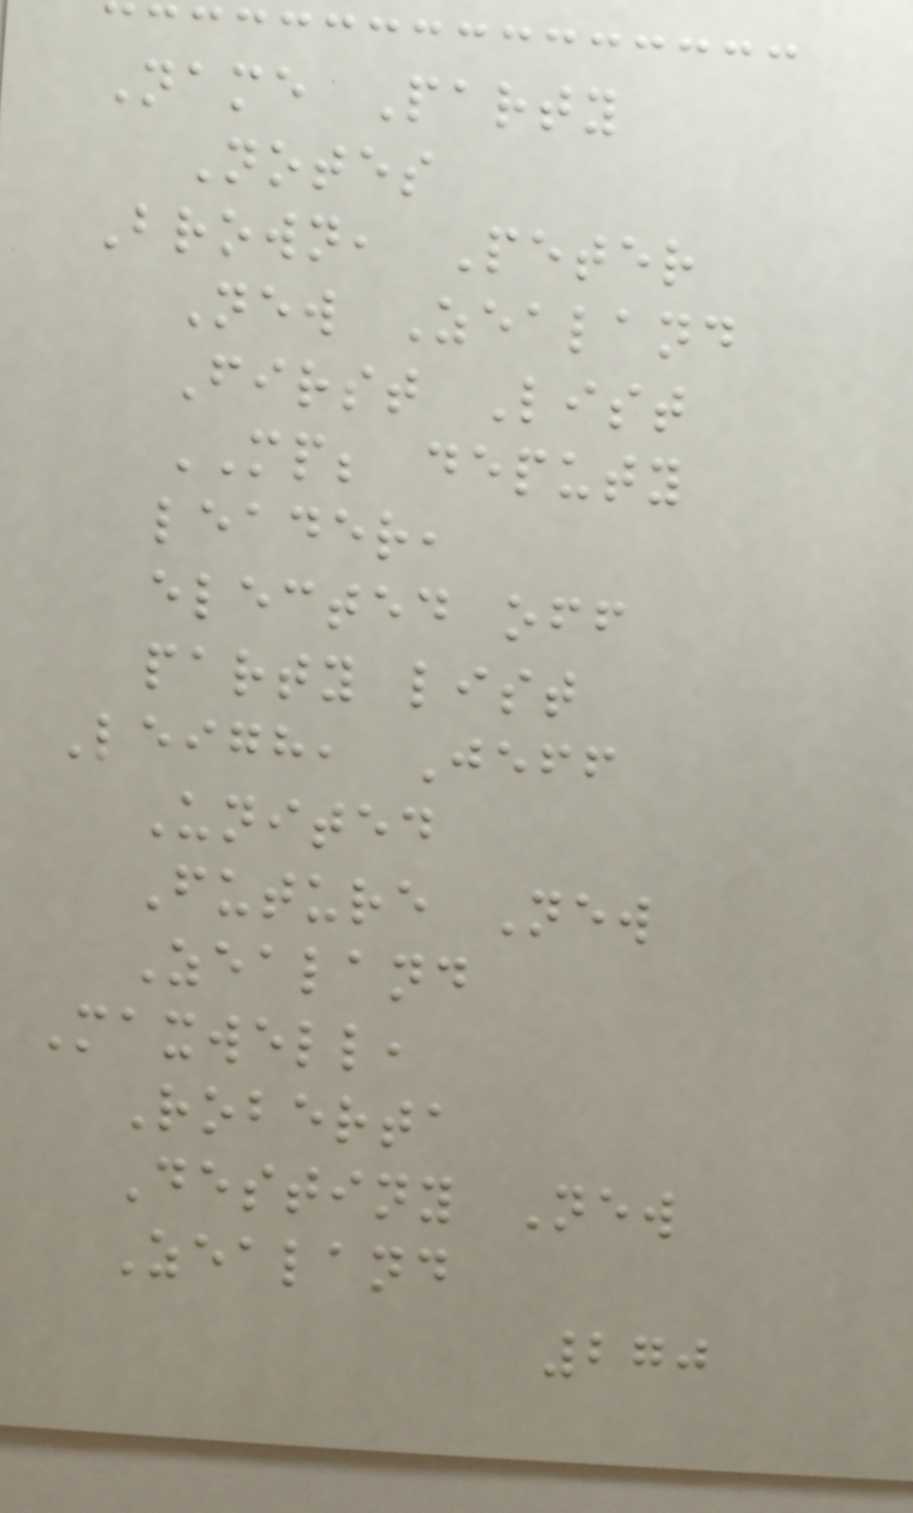Name Party
Notes
Brown, Peter
New Zealand
First List
MP; deputy
leader,
elected off
party list
Leigh, Jeff
United
Future New
Zealand
Maxwell,
Roberta
Destiny New
Zealand
270
